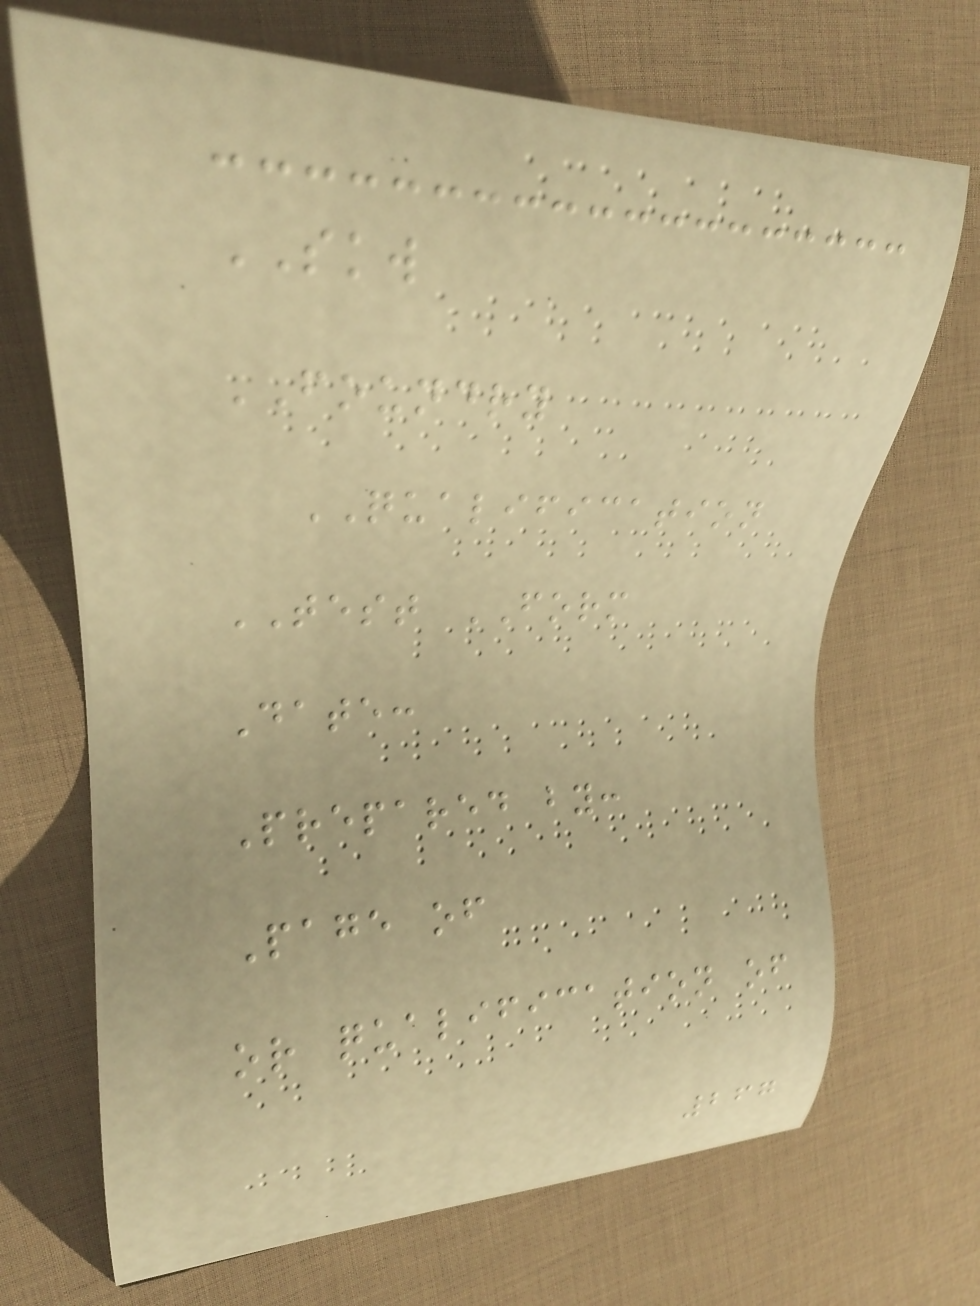SKW
FOUNDRY
QUALIFICATION
TEST FORM
Date:
Prepared by:
Page of
or qualification of
267
